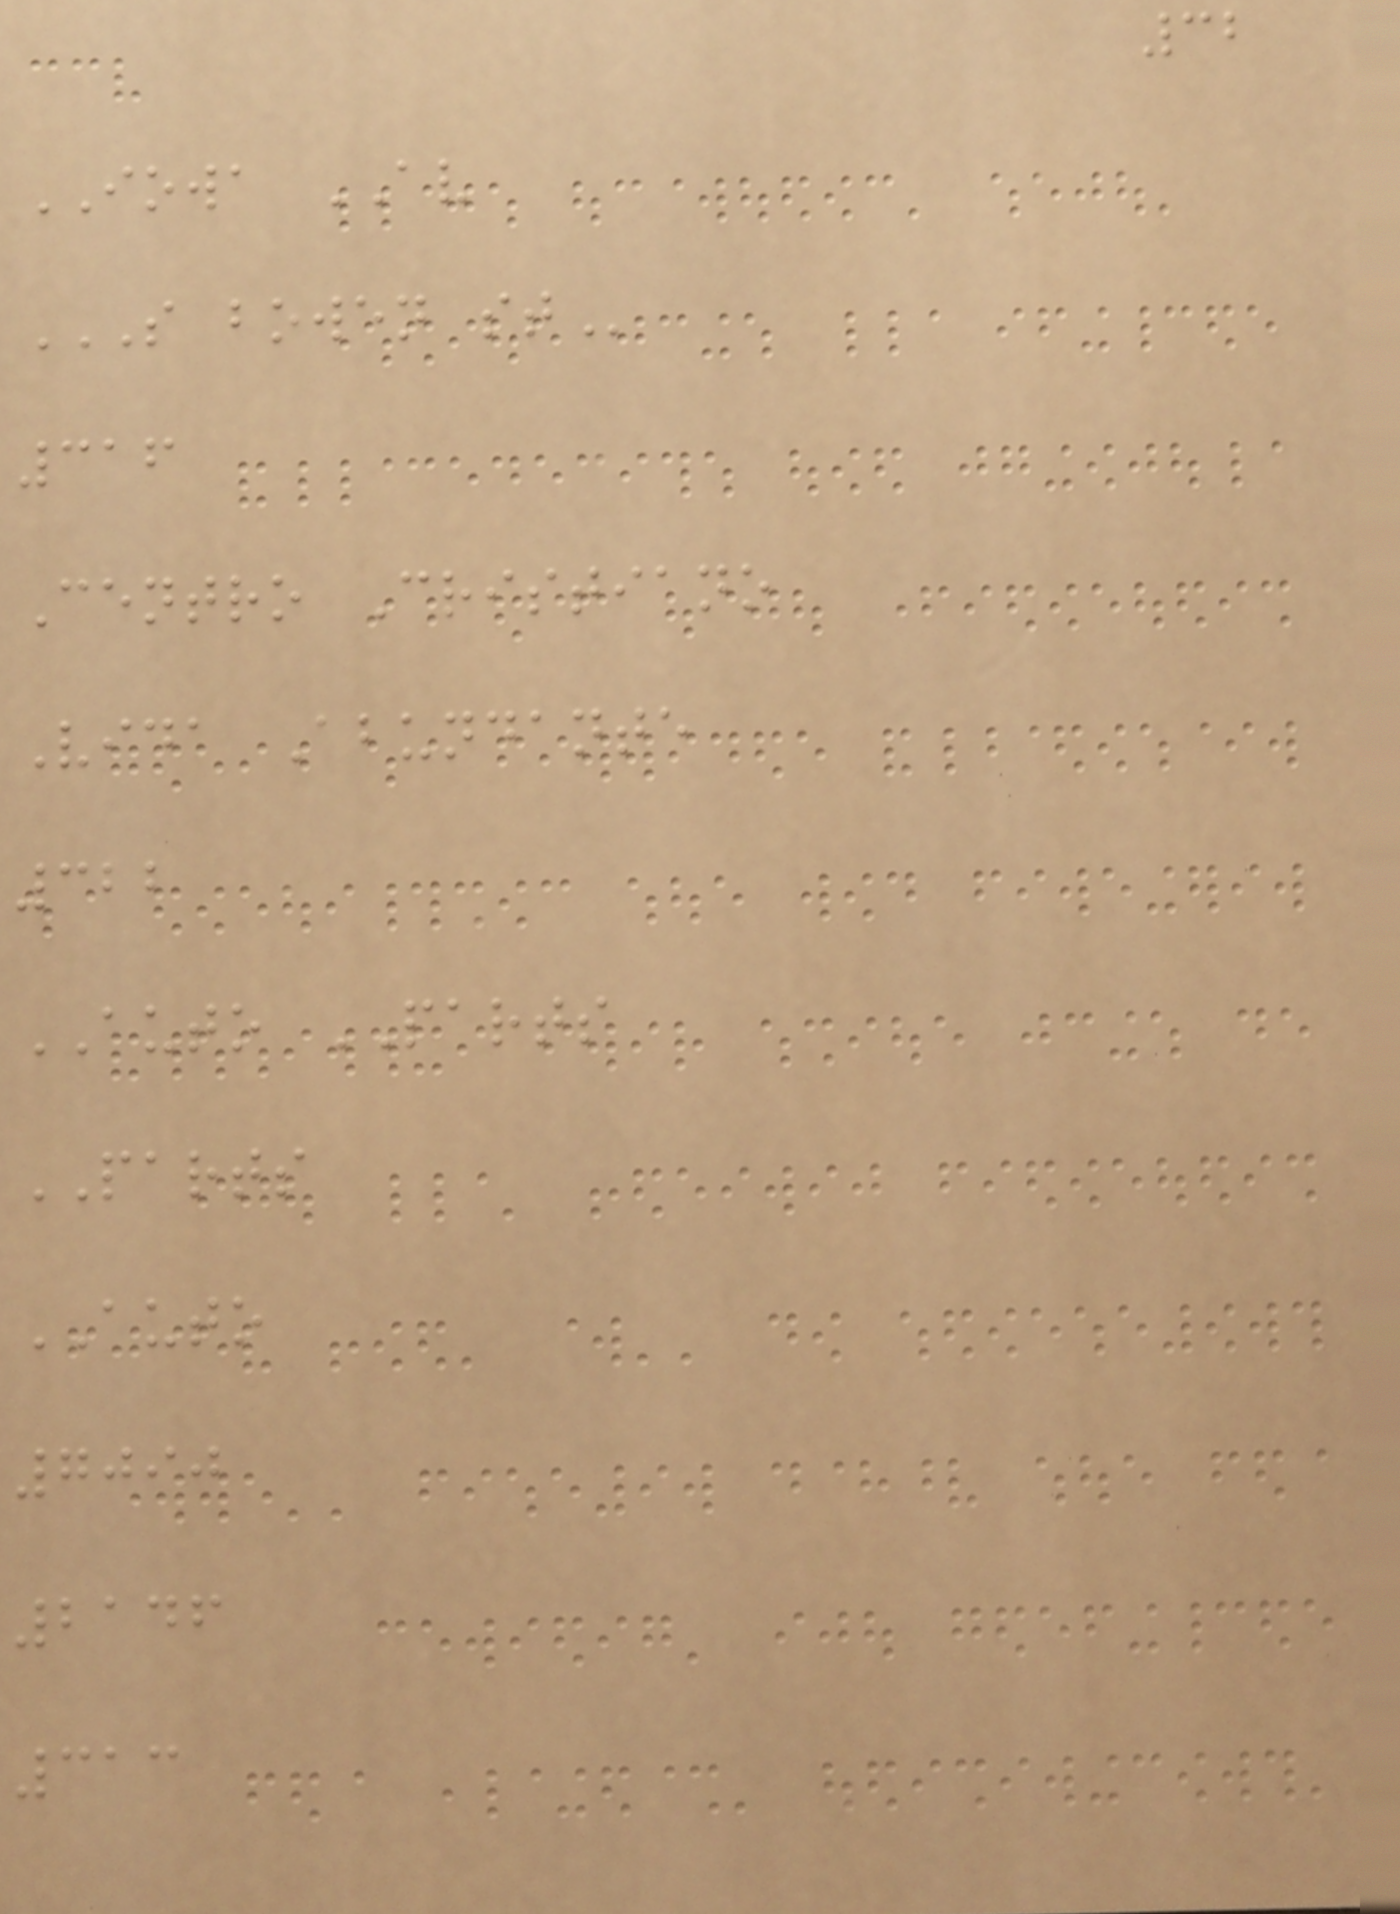32
IOWA AV
S BOWEN ST
316
Centro Cristiano
Vida Abundante
322
AUTO PARTS
PARTS
AUTO
7090
2146
313
